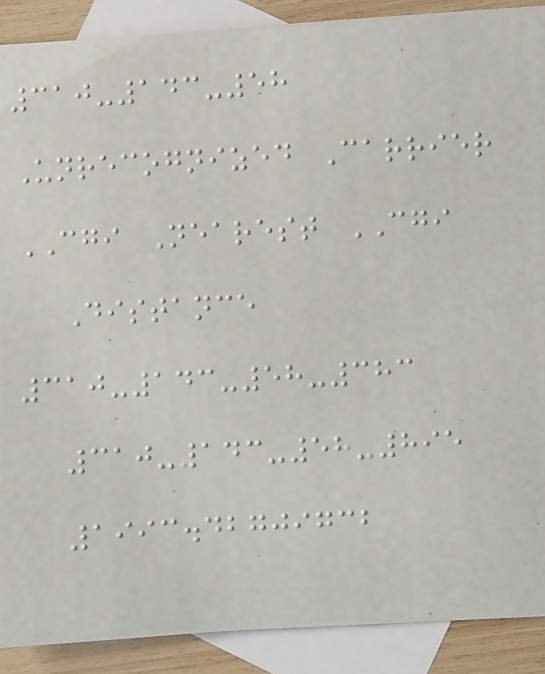310-143-58
Unrecognized Carrier
CGI Nearest CGI
Distance
310-143-58-383
310-143-58-895
1993.42709732
